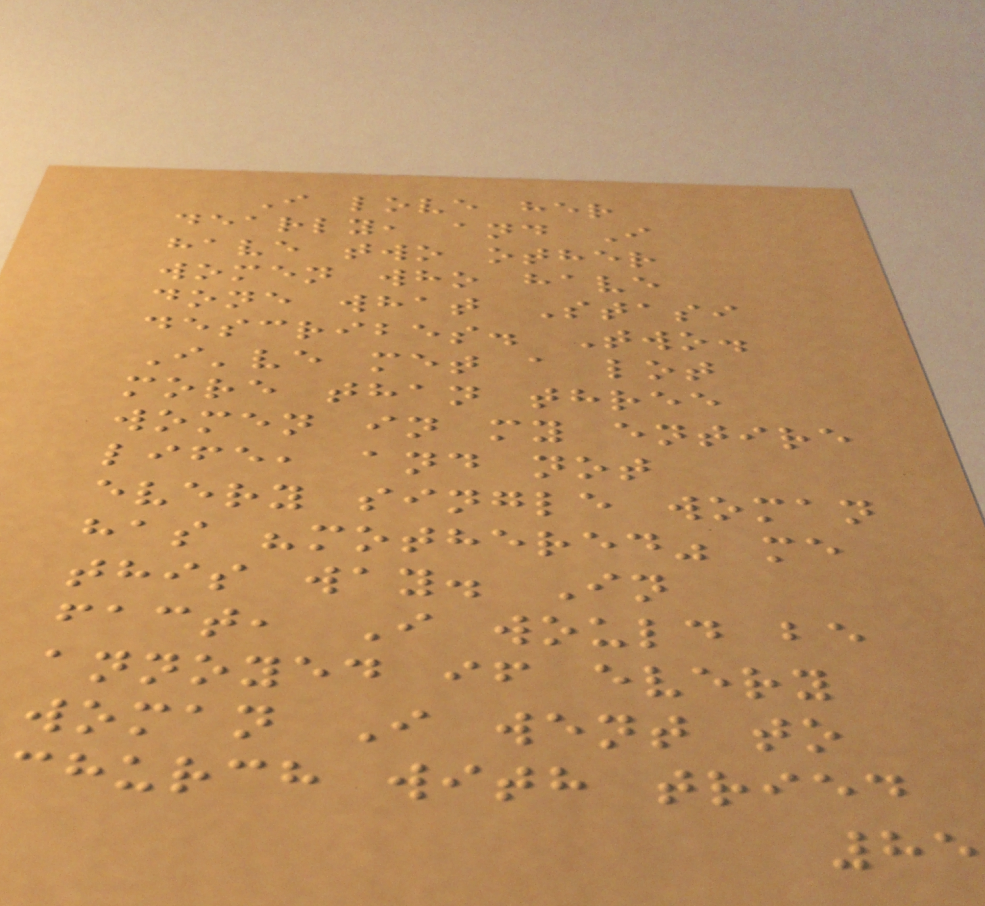I love her
dearly, and I
have two other
women who have
done what Stasi
describes. Two.
I've met a lot
more than three
women in my entire
life, and not
every single woman
has "mothered" me
this way. In
fact, I would be
annoyed if every
woman I went to
church with tried
85
